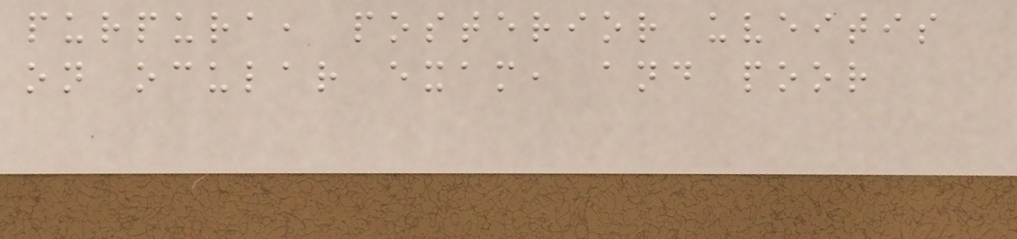purpura, posterior uveitis
on ocular exam, and poor
